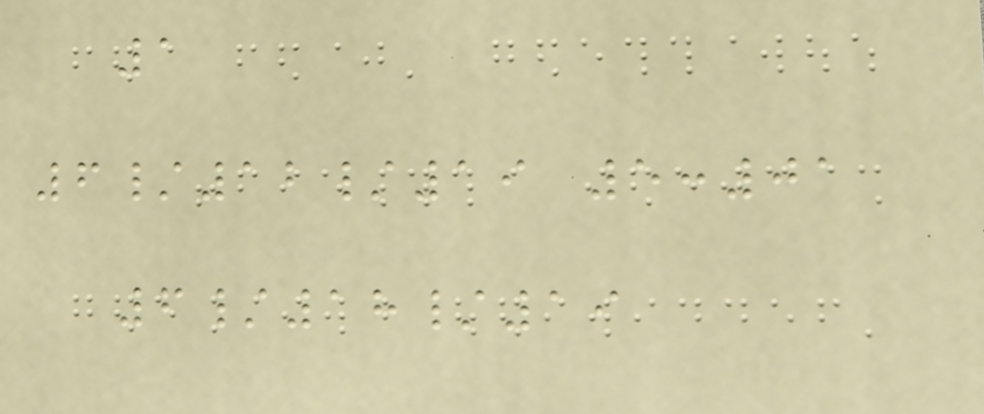1
6/12/19 5:01
6/18/19
